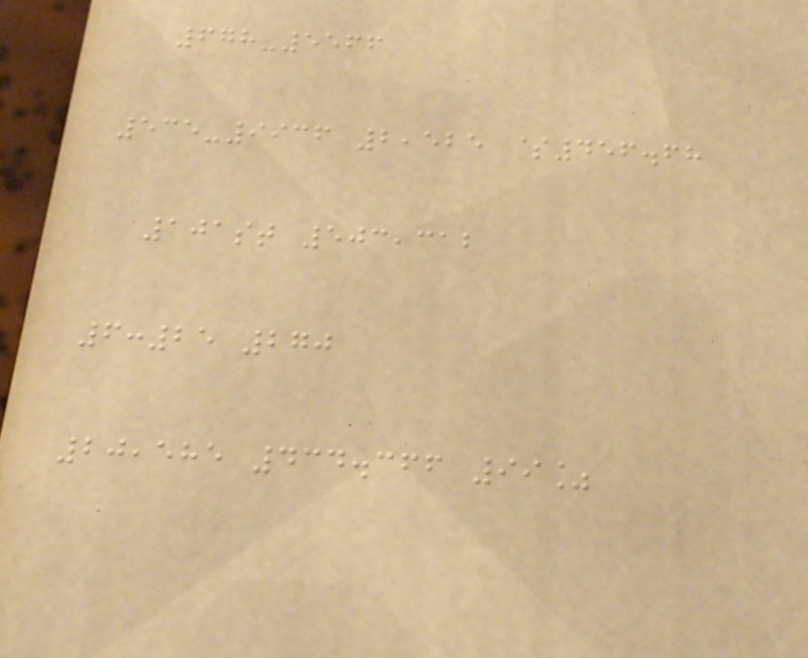678-5566
535-9936 2,525 $456.68
101st 503,312
6:25 270
20,585 434.366 99%
